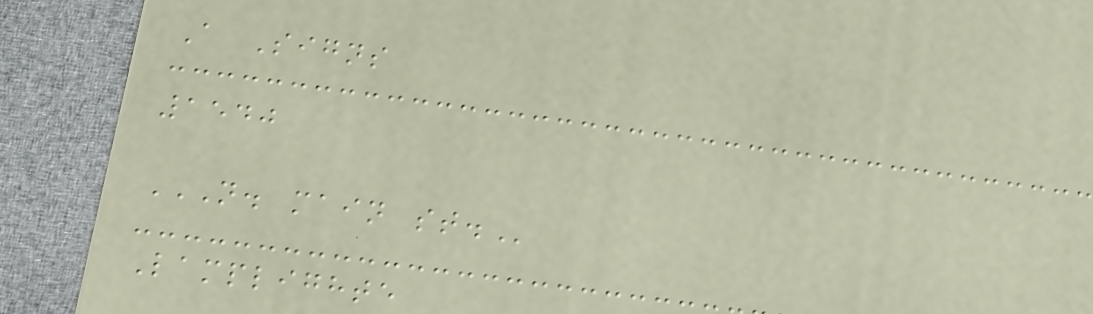A Signs
1540
N. MAIN ST.
Lamplighte
